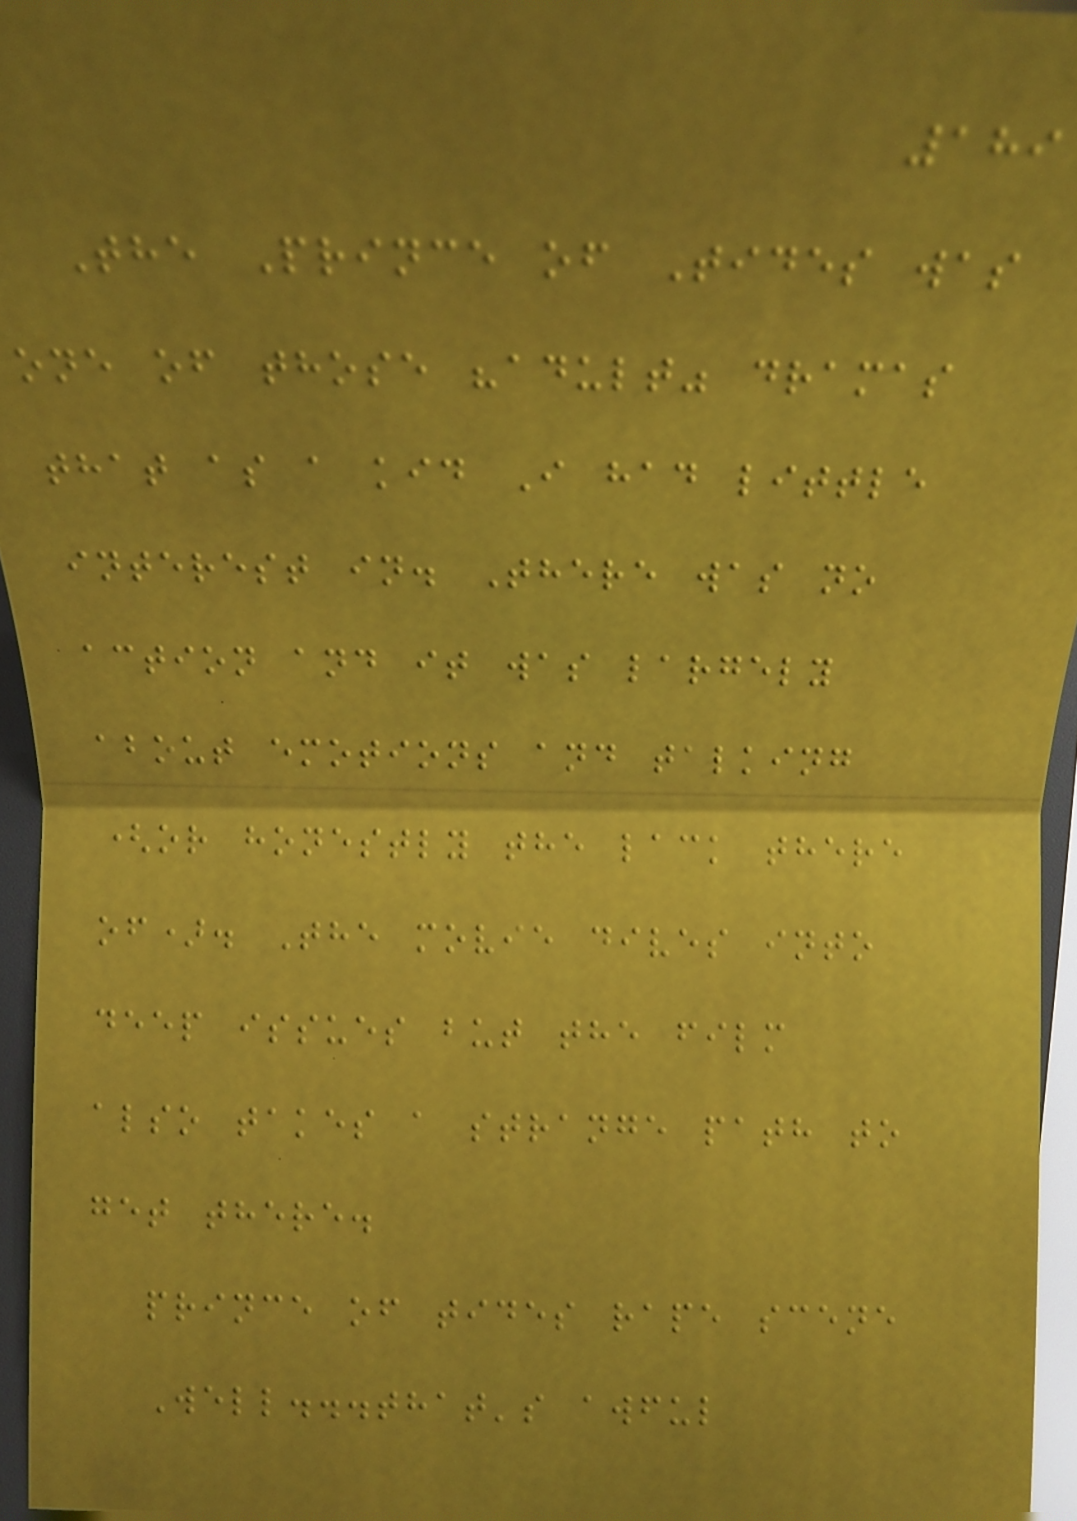189
The Prince of Tides was
one of those "adult" dramas
that as a kid I had little
interest in. There was no
action and it was largely
about emotions and talking
(or honestly the lack there
of). The movie dives into
deep issues but the film
also takes a strange path to
get there.
prince of tides rape scene
Well...that's awful
